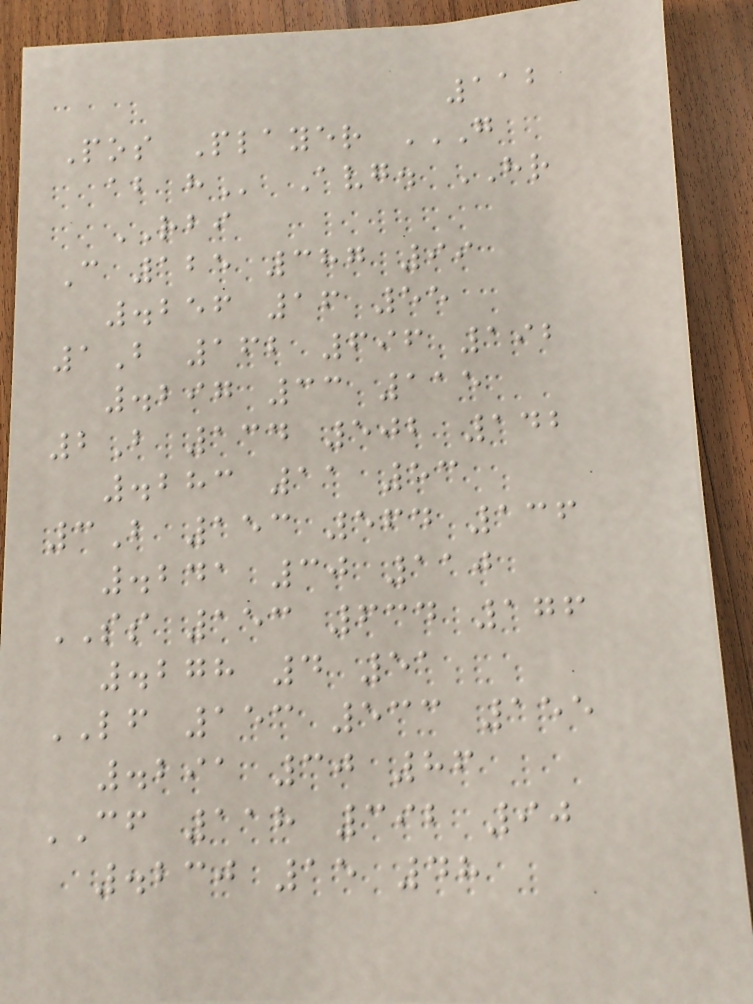112
Pos Player G
AB H Avg. HR
RBI
C 125 387 99
.256 16 55
1B 162 696 192
.297 33 115
2B 134 502 142
.283 11 53
3B 153 564 136
.241 30 110
SS 153 634 176
.278 4 51
LF 153 533 155
.291 30 86
CF 118 392 90
.230 15 48
